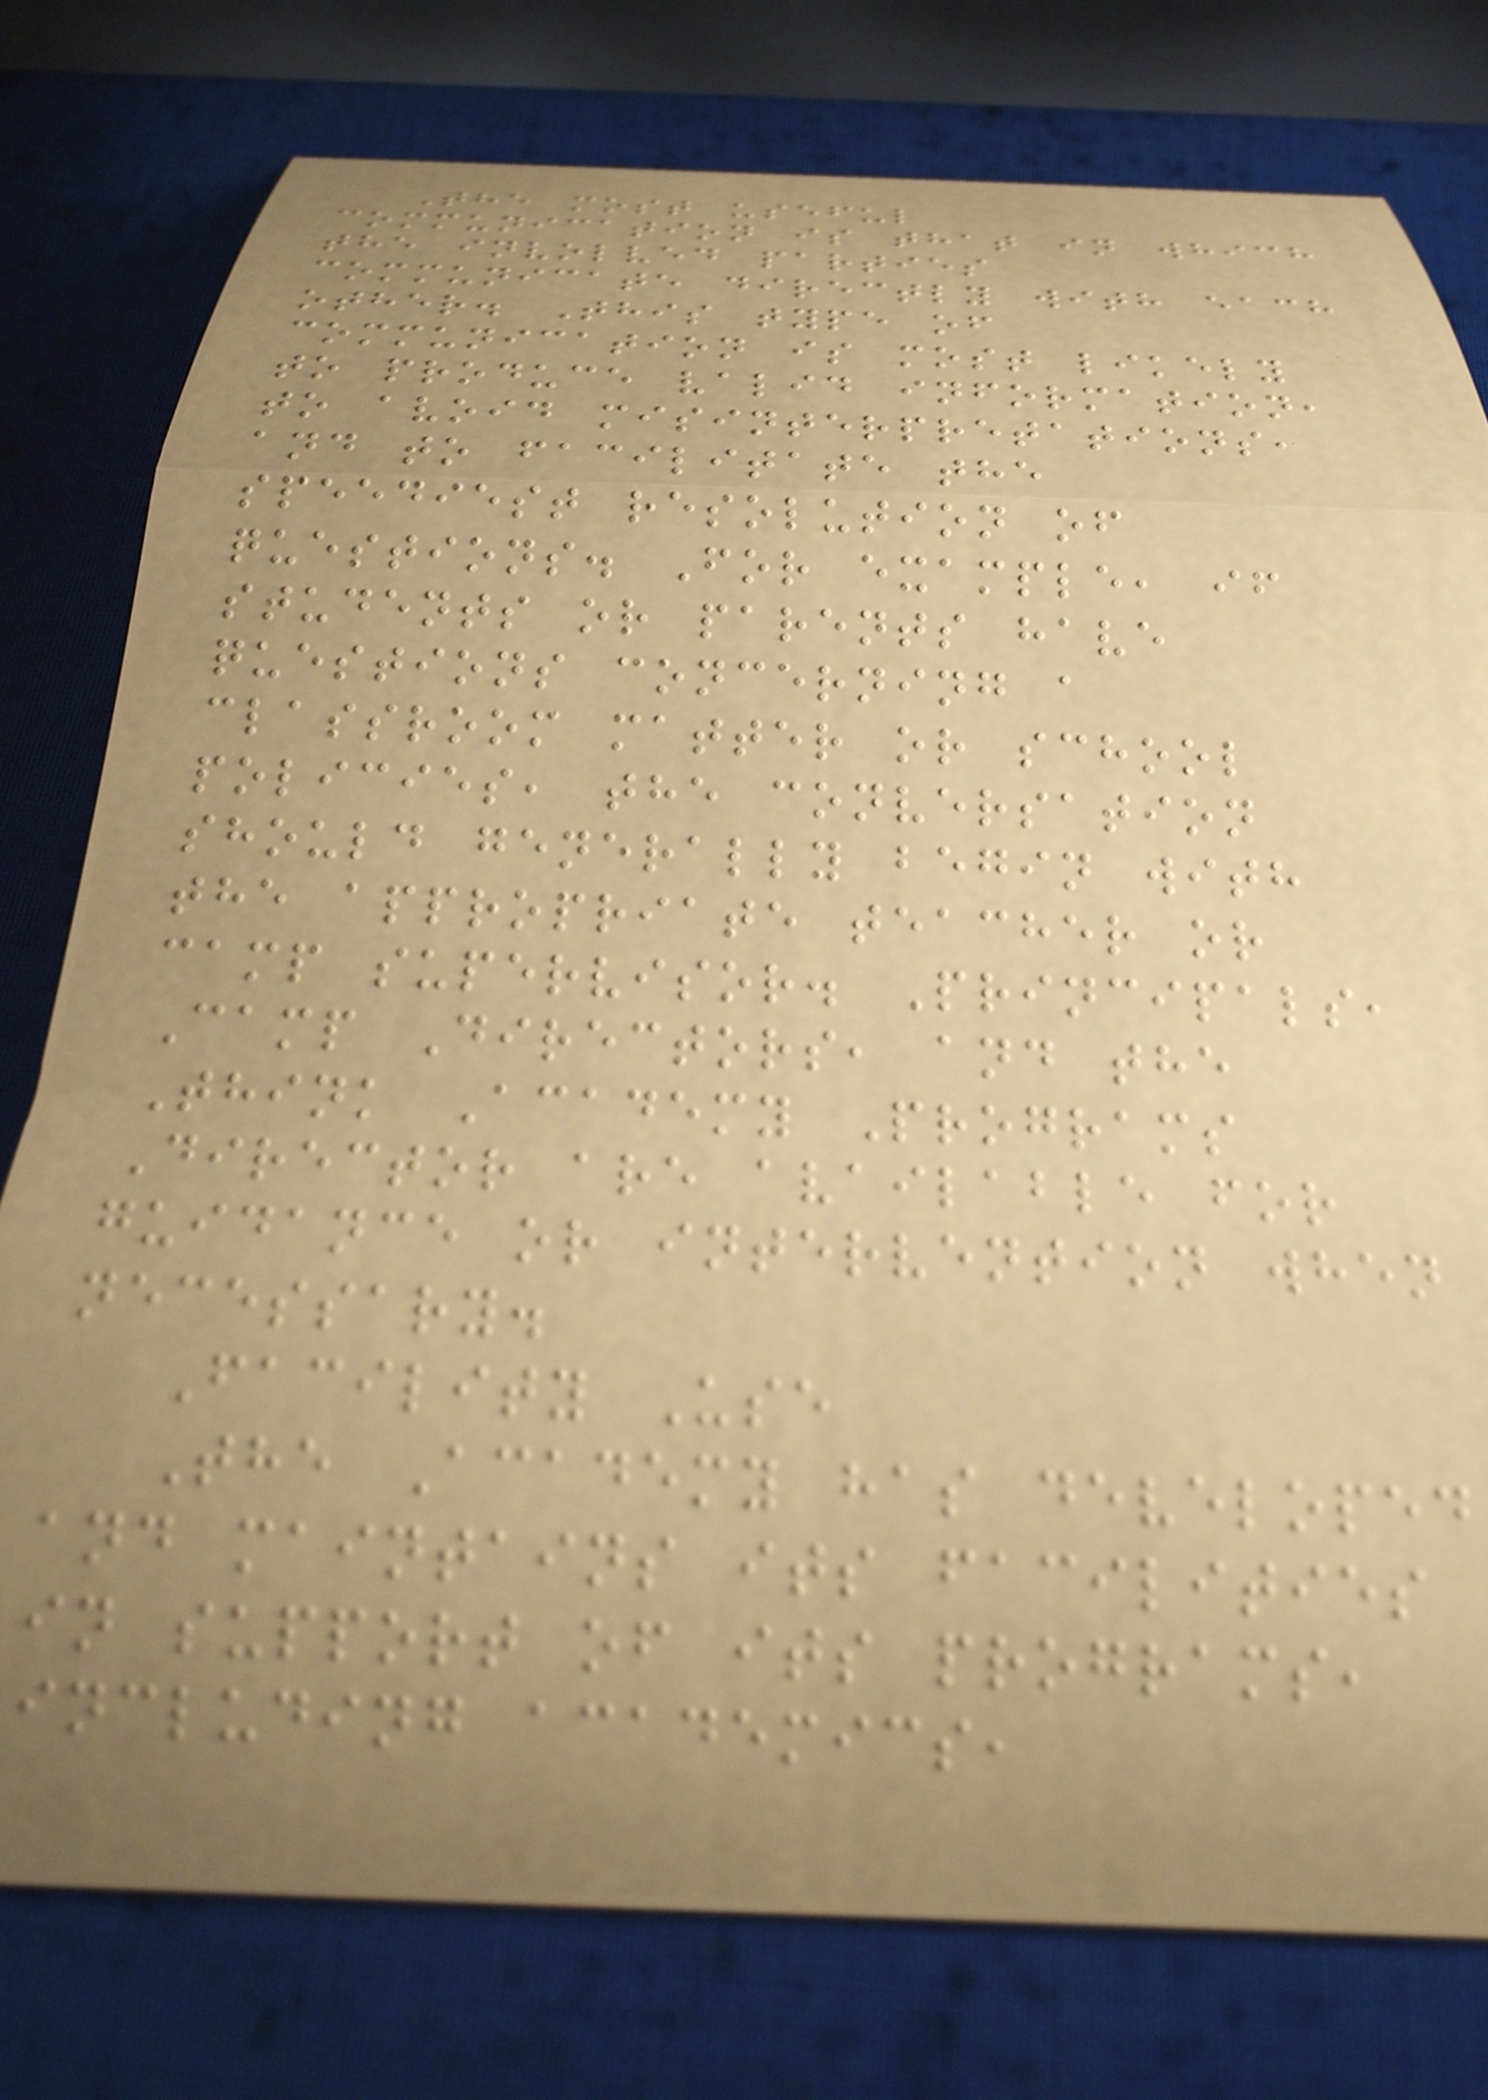The most useful
communication is that in which
the involved parties
communicate directly with each
other. This type of
communication is most likely
to produce valid information,
to avoid misinterpretations,
and to facilitate the
speediest resolution of
questions. For example, if
students or parents have
questions concerning a
classroom matter or school
policies, the conversation
should generally begin with
the appropriate teacher or
camp supervisor. Principals,
Camp Directors, and the
Think Academy Programs
Director are available for
guidance or intervention when
necessary.
Facility Use
The Academy has developed
and maintains its facilities
in support of its programs,
including academics,
